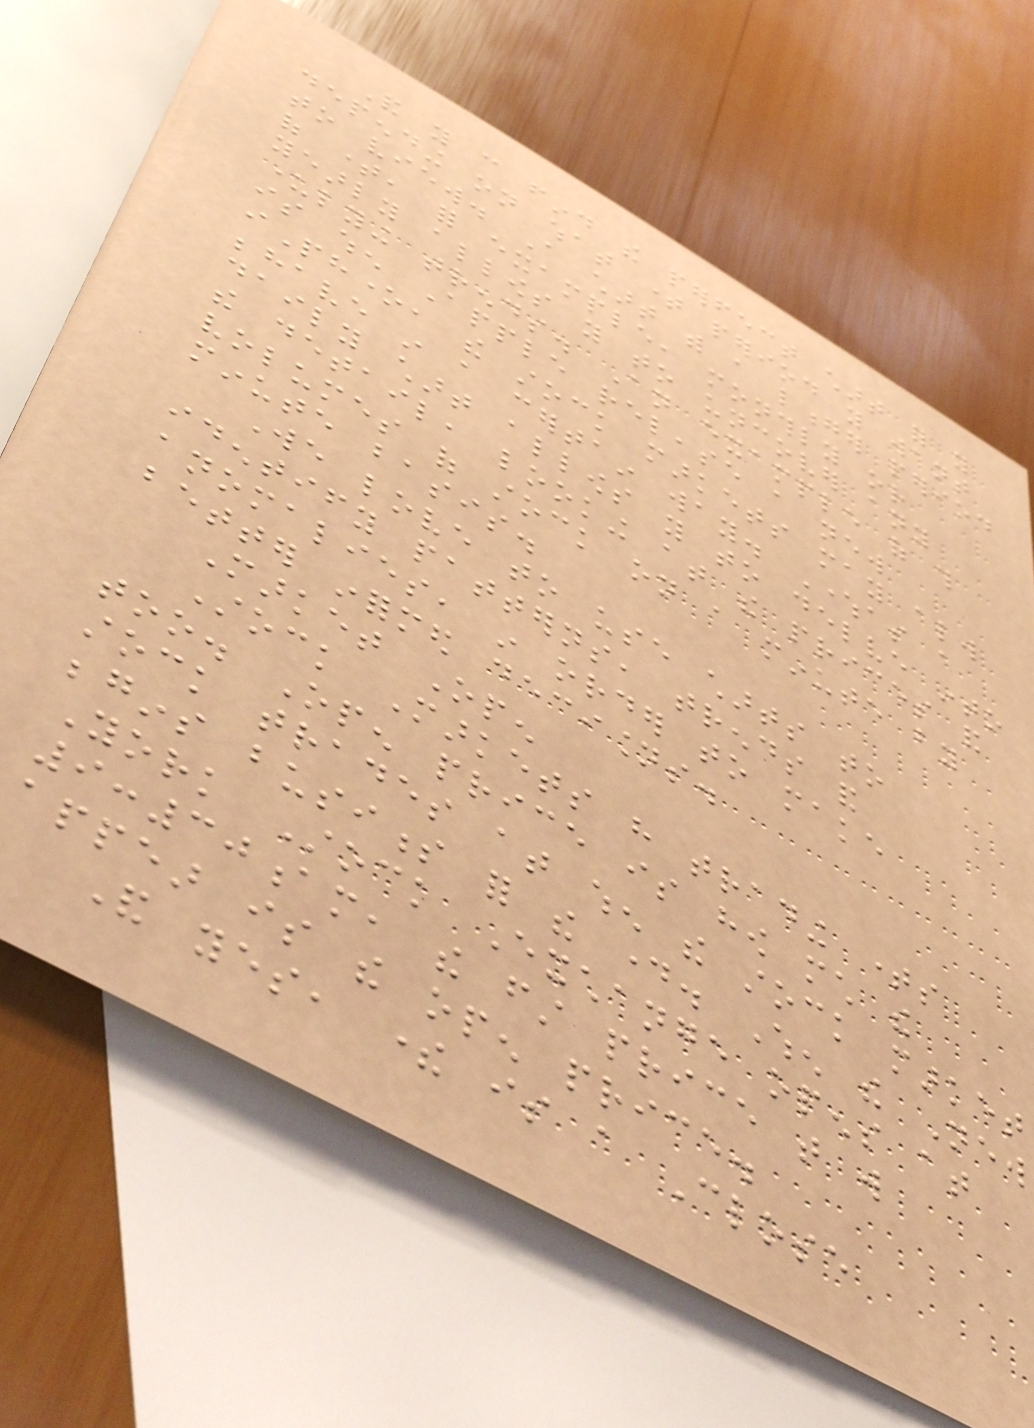And you can find the perfect chart for you
depending on what time period you want
to view. A chart with a longer period
of time, for example, monthly or
yearly allows you to uncover any
underlying trends. An example of this
is when Apple release a new
iPhone, the stock markets may always
behave in a certain way. Whereas a
daily chart allows you to delve into
the detail, looking at the prices and
volumes of stock on a minute by
minute basis.
We love to use charts to
identify patterns, trends and
anomalies, in order to make
better informed decisions.
Market Open
Stock Markets have trading times
too. Open price is how much the
stock trades at when the stock market
begins business for the day. When the New
York Stock Exchange opens at
9:30am, the first price that will
appear is the open price.
And yes, there is a Close
